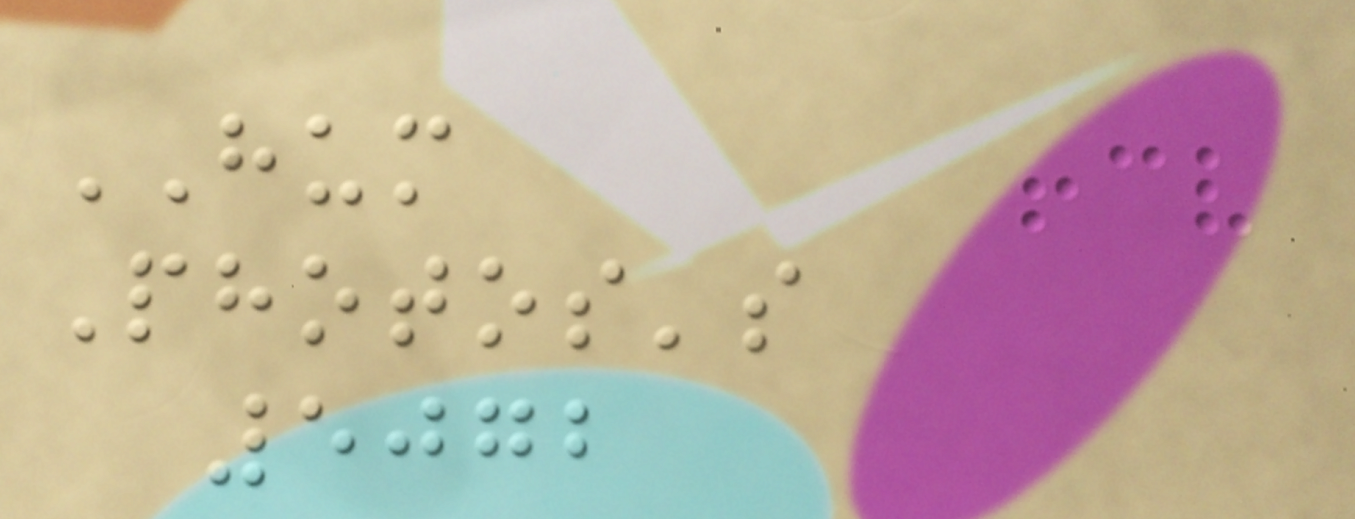HUM
Photos's
5072
